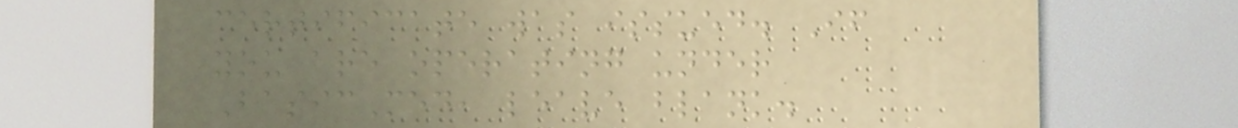certificate was issued. If
you are operating under
BasicMed, leave blank.
